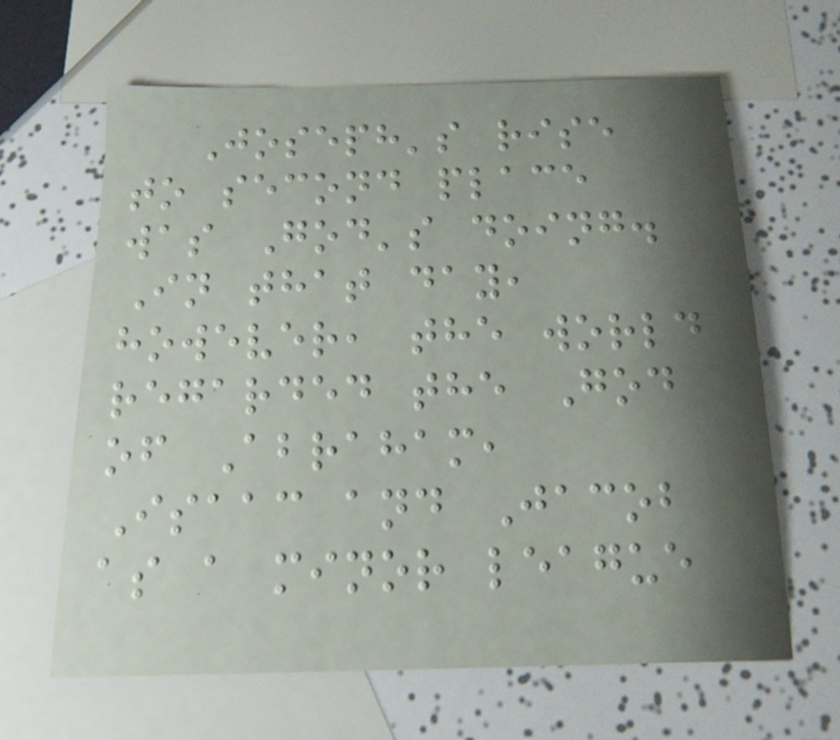Joseph's rise
to second place
was God's doing.
In that day,
however, the world
regarded the God
of Abraham,
Isaac and Jacob
as a minor league
